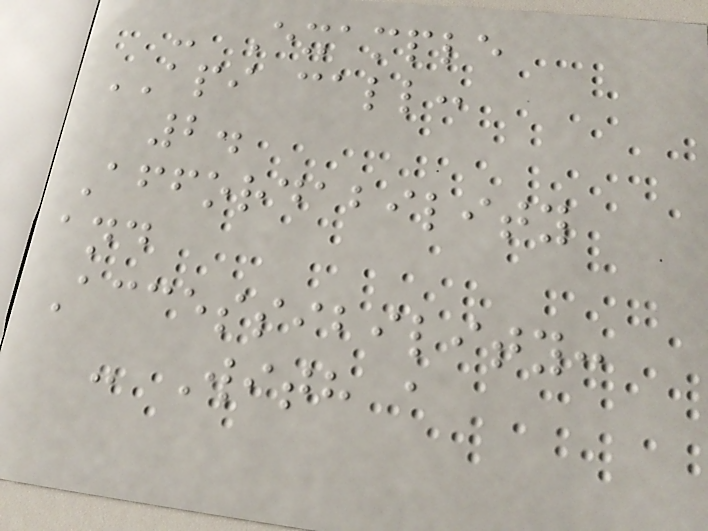- Example
API call:
2.
Affordability
and
Accessibility:
- With a
